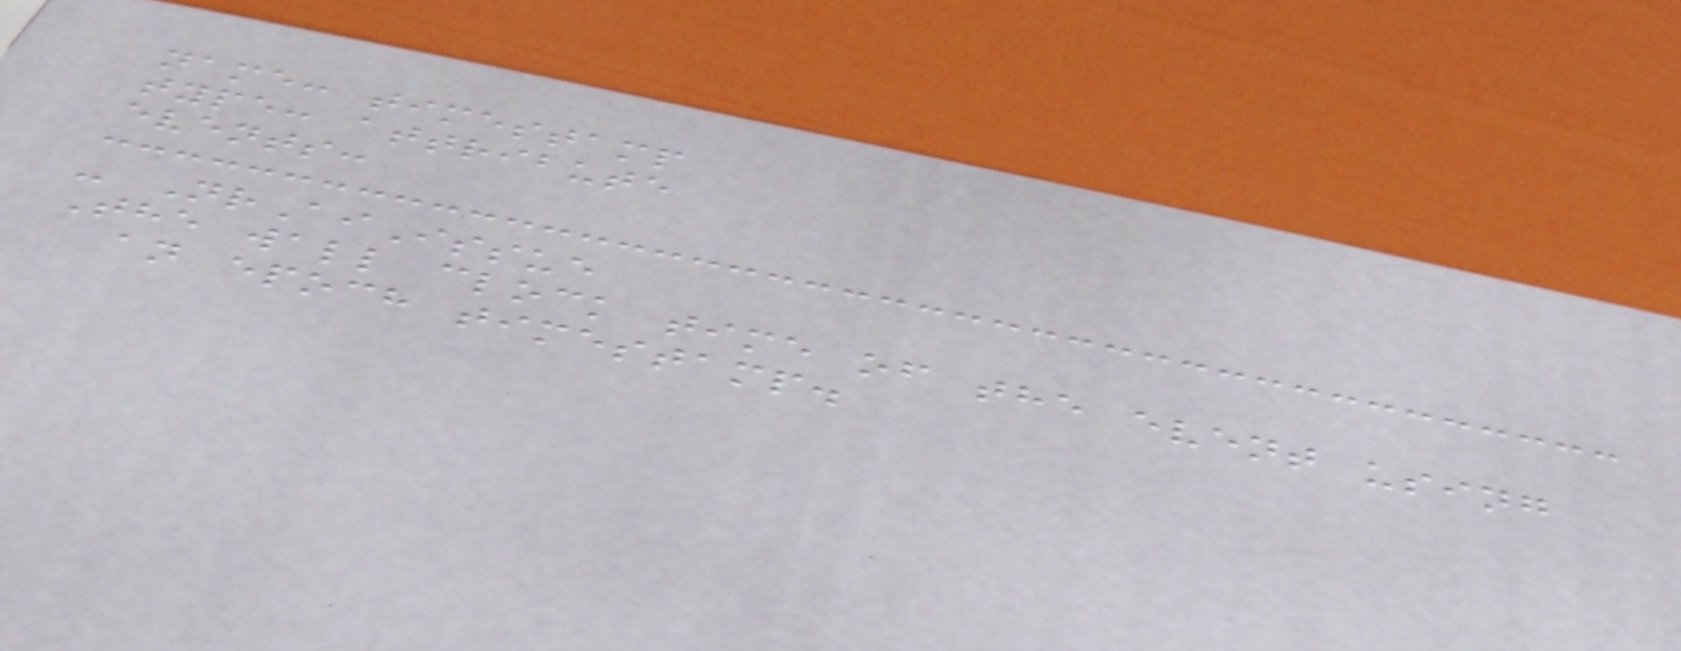name: timestamp
type: attribute
events:
- NrAiIssue
The wall clock time of the event using
an epoch timestamp.
